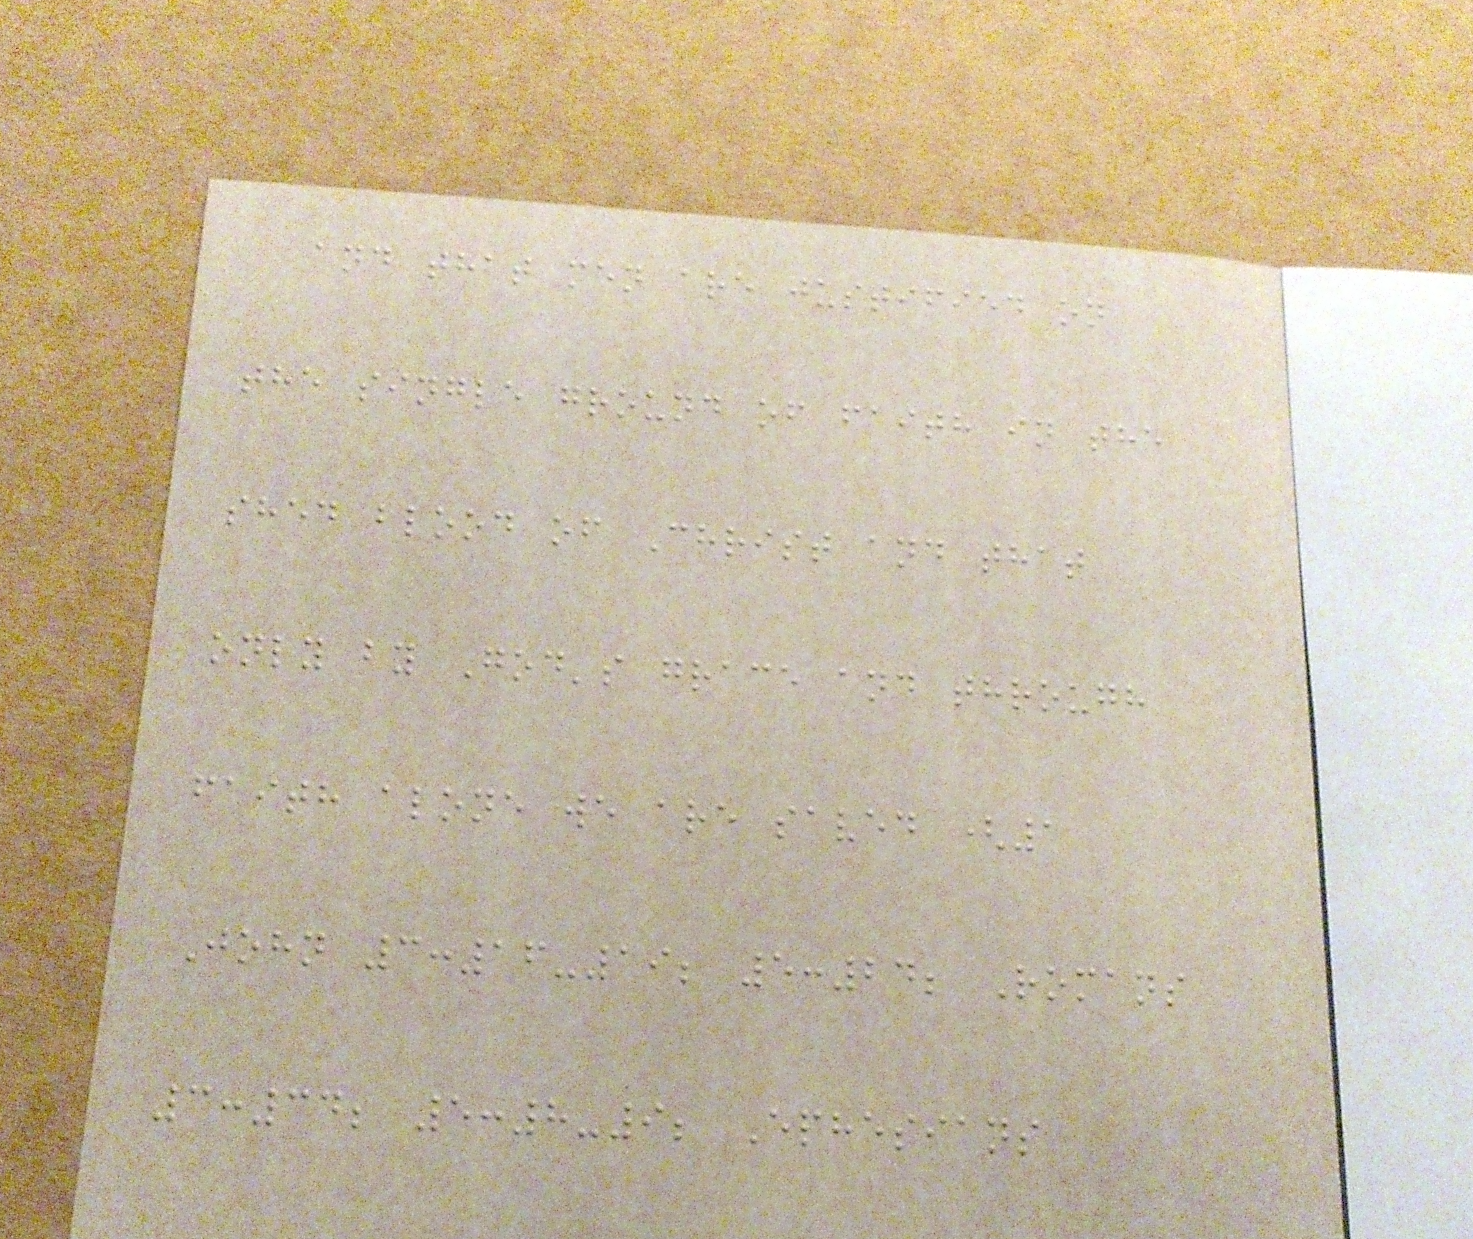and that men are justified on
the single ground of faith in the
shed blood of Christ and that
only by God's grace and through
faith alone we are saved (1
John 3:16-19; 5:24; Romans
3:34; 5:8-9; Ephesians
